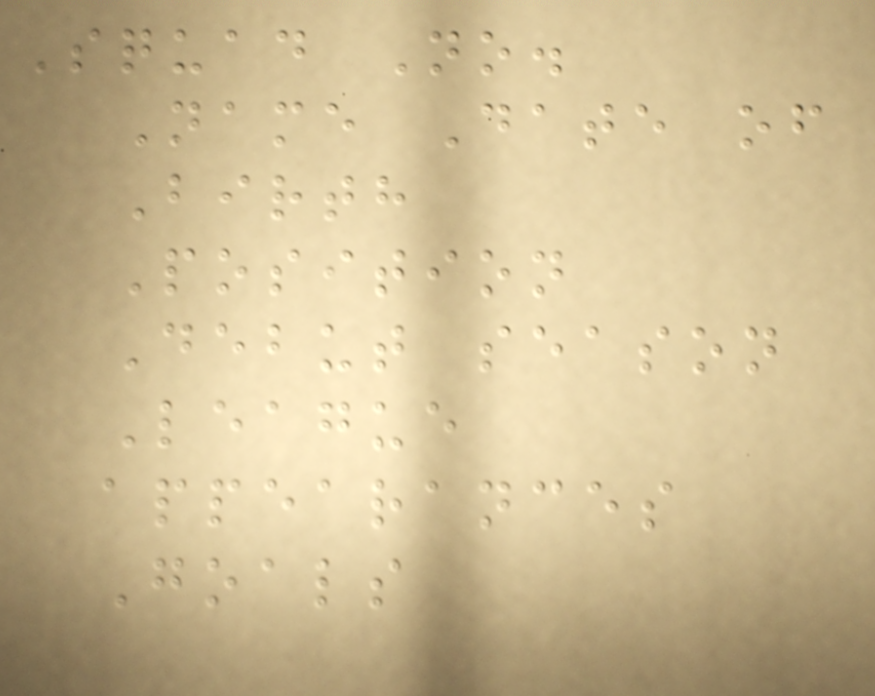Squad No.
Name Date of
Birth
Position
Debut season
League
appearances
Goals
